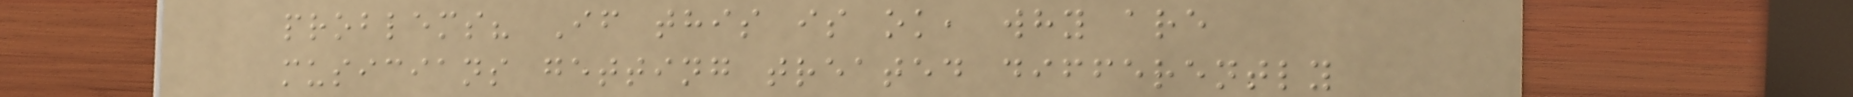problems? If this is ok, why are
musicians getting treated differently
